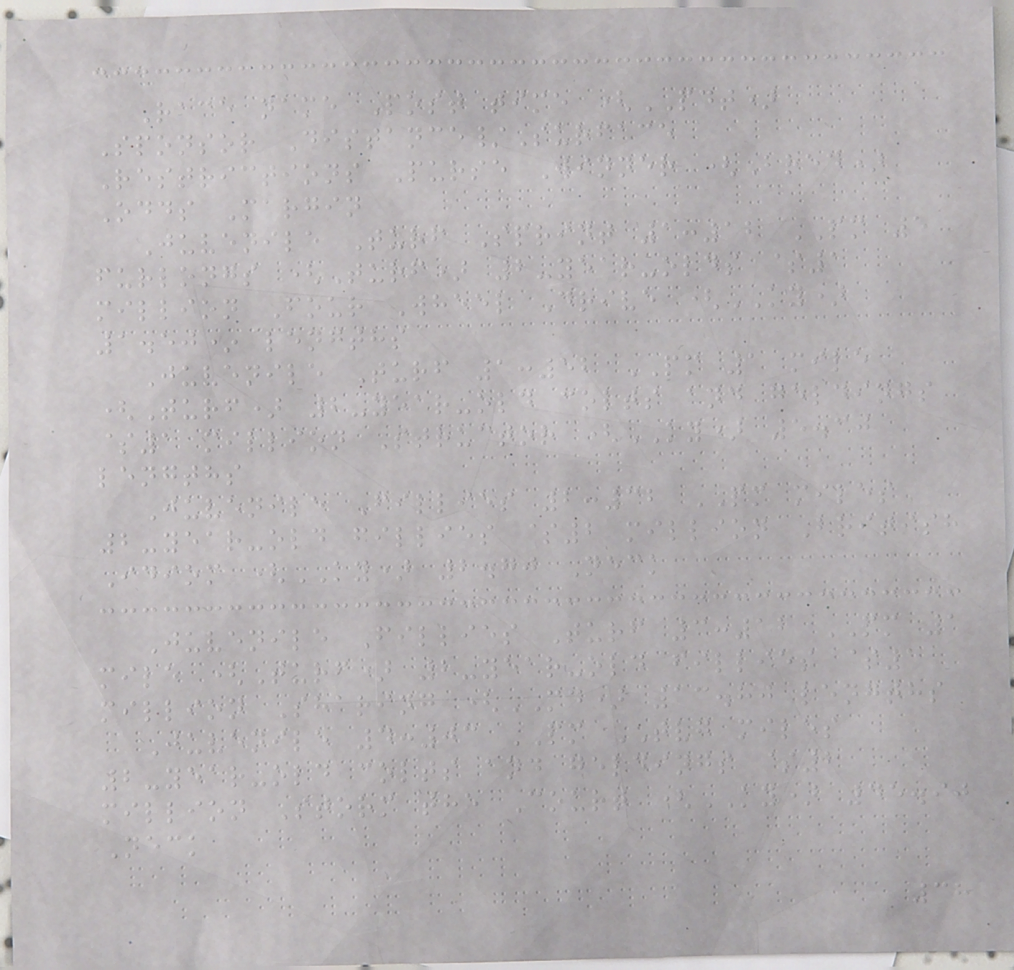Race name Post time (PDT)
Sponsor Distance/Surface
Restrictions Purse Winner (Bred)
Odds Margin
Juvenile Turf Sprint 1:12 PM 5
furlongs (Turf) 2-year-olds $1
million Four Wheel Drive (KY)
1.50* lengths
Juvenile Turf 1:52 PM 1 mile
(Turf) 2-year-old colts and geldings
$1 million Structor (KY) 5.30
lengths
Juvenile Fillies 2:32 PM miles
2-year-old fillies $2 million British
Idiom (KY) 2.70 Neck
Juvenile Fillies Turf 3:12 PM 1
mile (Turf) 2-year-old fillies $1
million Sharing (MD) 13.80 lengths
Juvenile 4:03 PM TVG miles
2-year-old colts and geldings $2
million Storm the Court (KY) 45.90
Neck
38
